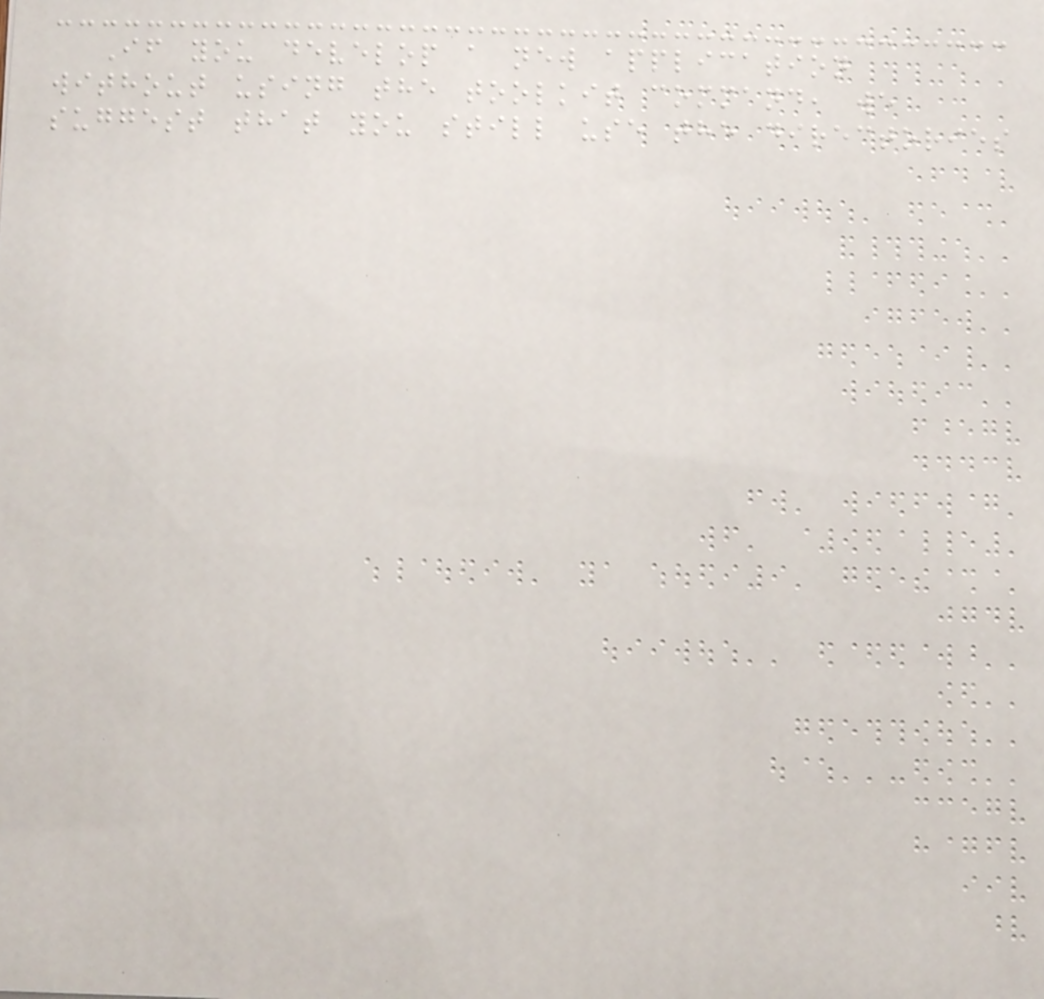If you develop a new application
without using the toolkit command, we
suggest that you still use the directories
